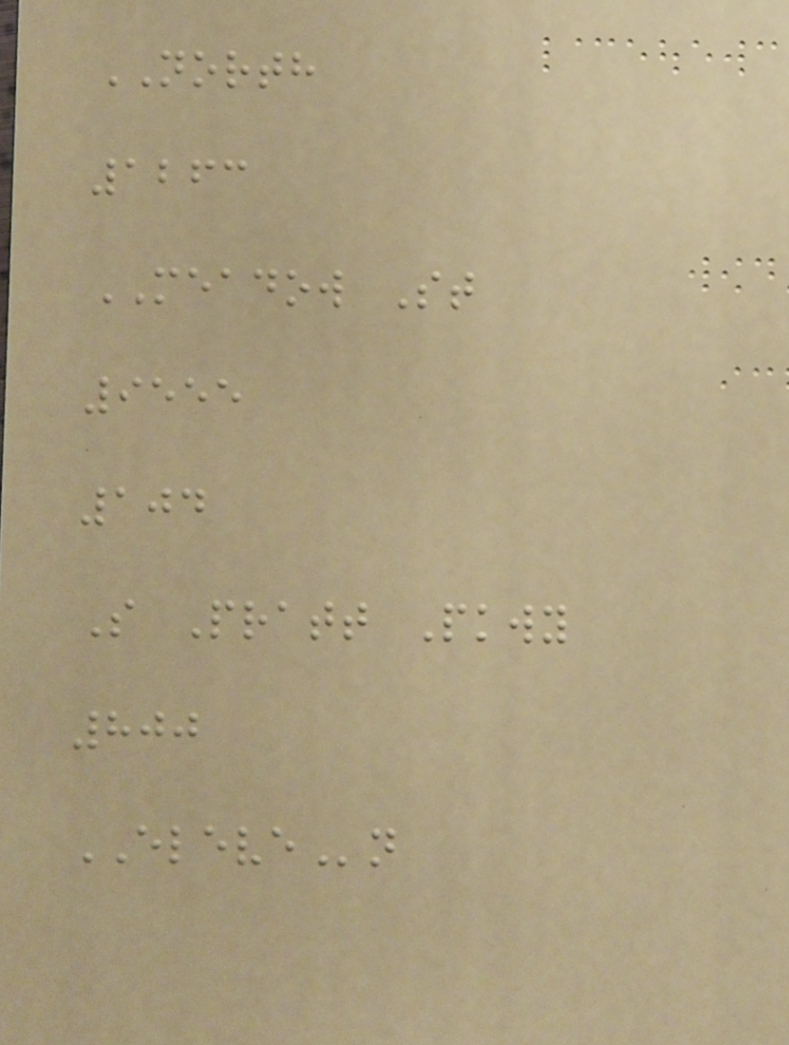NORTH
1263
MEADOW St
9555
104
S Pratt Pkwy
800
ELEVEn
